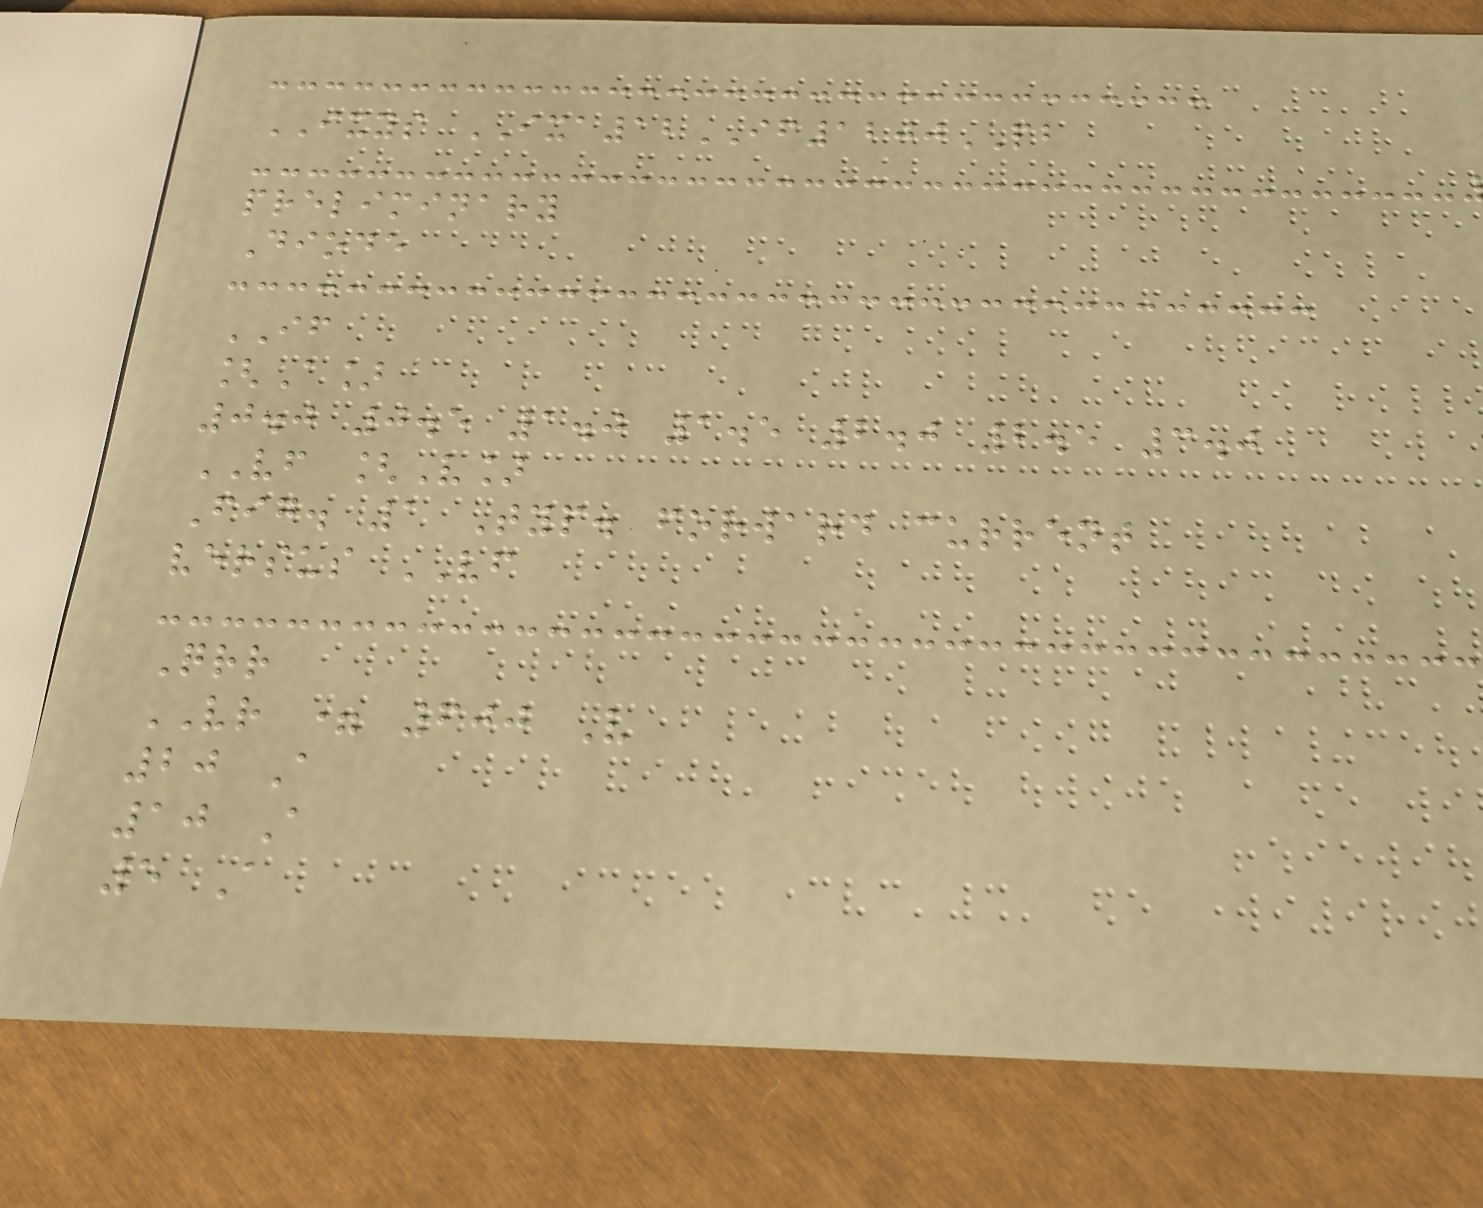IXYS IXA12IF1200PB
preliminary
Diode
IF
[A]
0.0 0.5 1.0 1.5 2.0 2.5 3.0
VF [V]
Fig. 1 Typ. forward current
versus VF
Qrr
VR = 600 V
20 A
10 A
5 A
